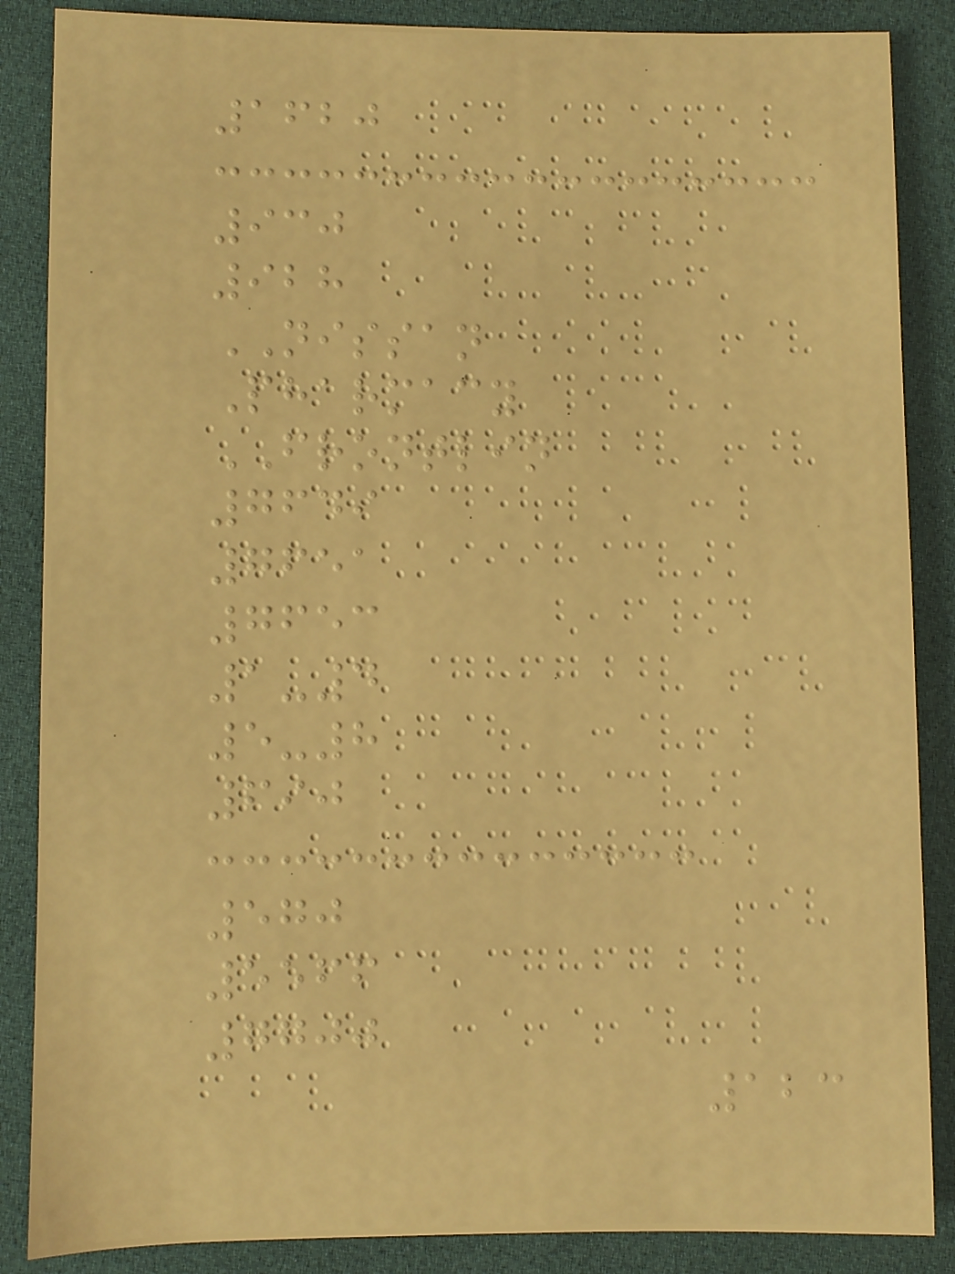1620
930
928
NISSAN
Pharmacy
FRONTLIN
7649
7651
7653
1-4
5-8
690
570
5566
7700
123
